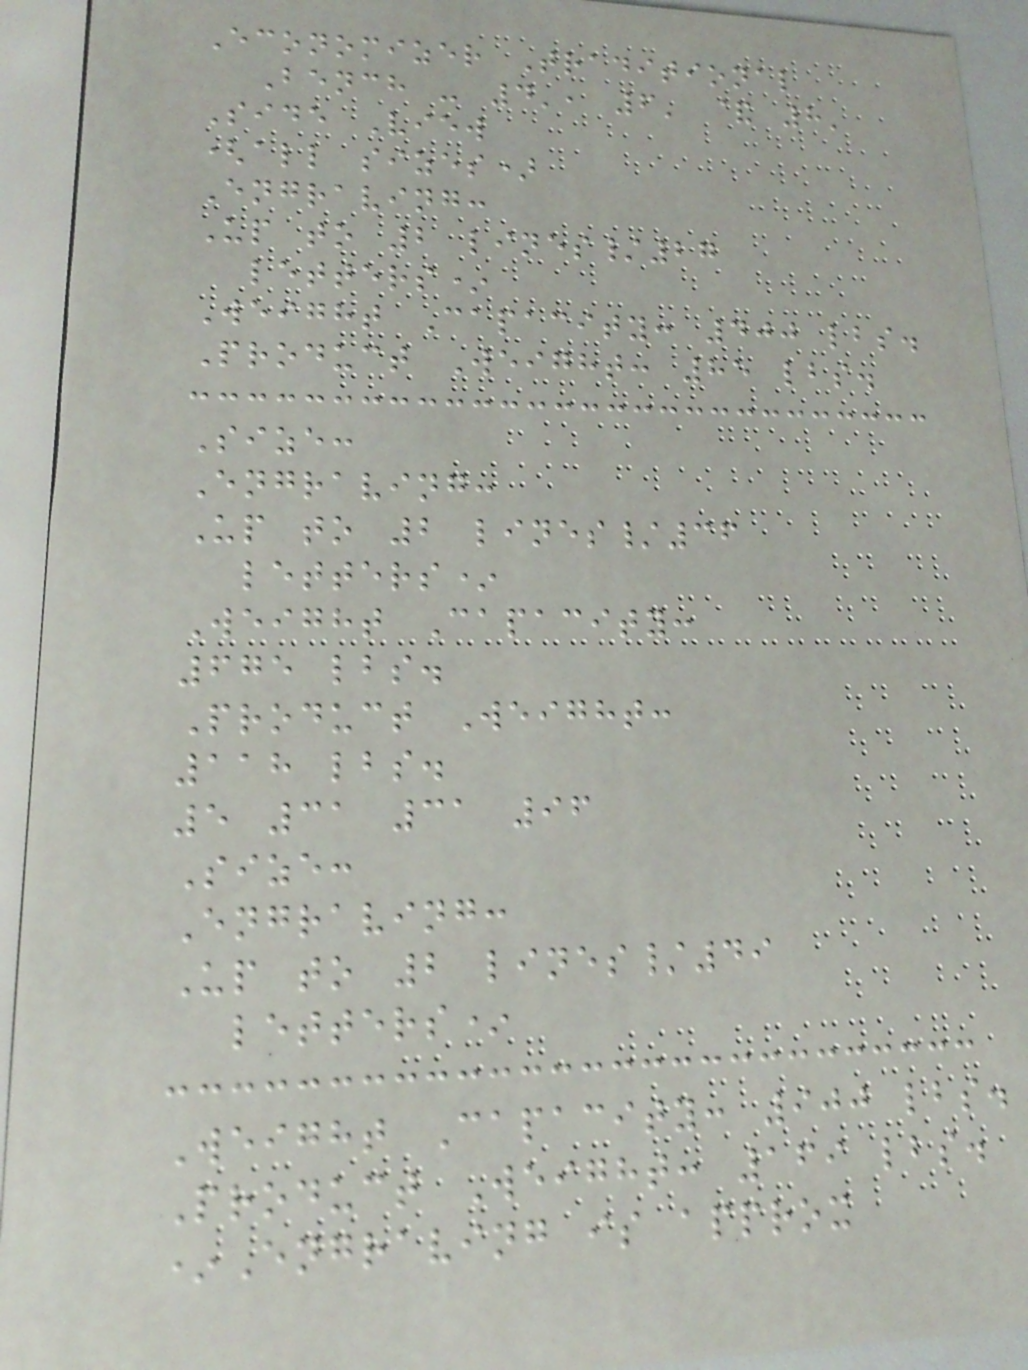Economizer Traditional
Bench - 4', 6' & 8'
Side View
(all sizes)
Engraving:
Up to 2 lines/27
letters*
Weight Capacity: 400 lbs.
Product Weight: 85 lbs.
Size:
Engraving:
Up to 2 lines/36
letters*
Weight Capacity:
675 lbs.
Product Weight:
118 lbs.
5 31 31 96
Size:
Engraving:
Up to 2 lines/49
letters*
Weight Capacity: 900 lbs.
Product Weight: 169 lbs.
*Engraving is approx
